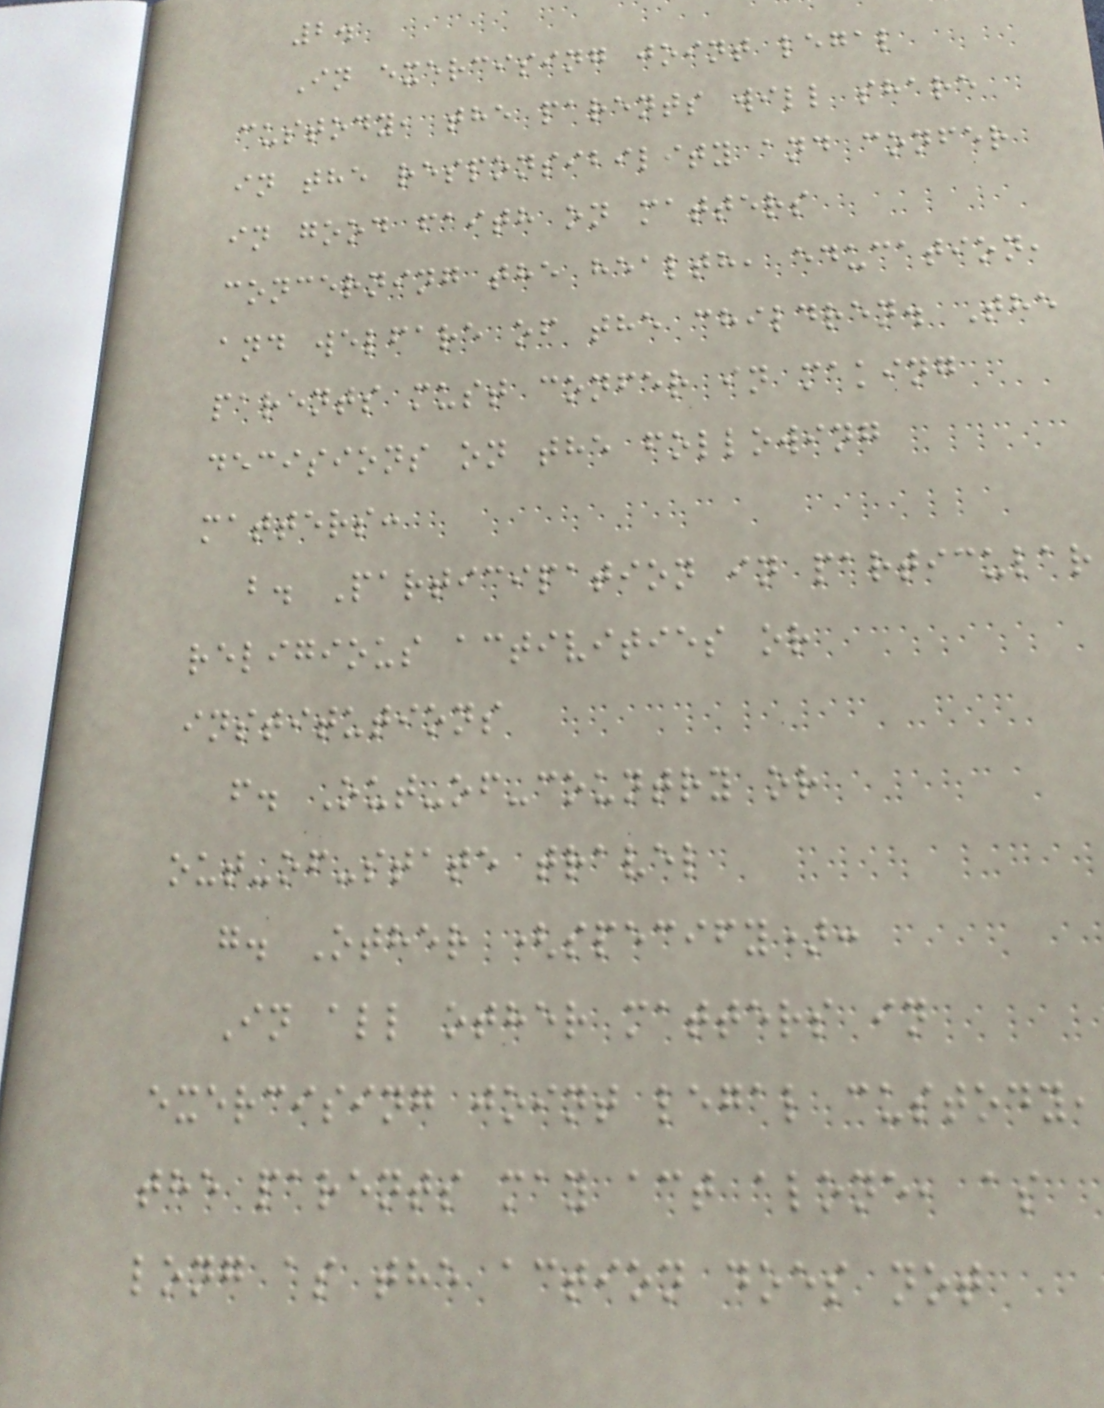2.
In exercising joint legal
custody, the parents will share
in the responsibility and confer
in good faith on matters
concerning the health, education,
and welfare of the children. The
parents must confer in making
decisions on the following
matters:
b. Participation in particular
religious activities or
institutions
f. Out-of-country or
out-of-state travel
g. Other (specify):
In all other matters in
exercising joint legal custody,
the parents may act alone, as
long as the action does not
